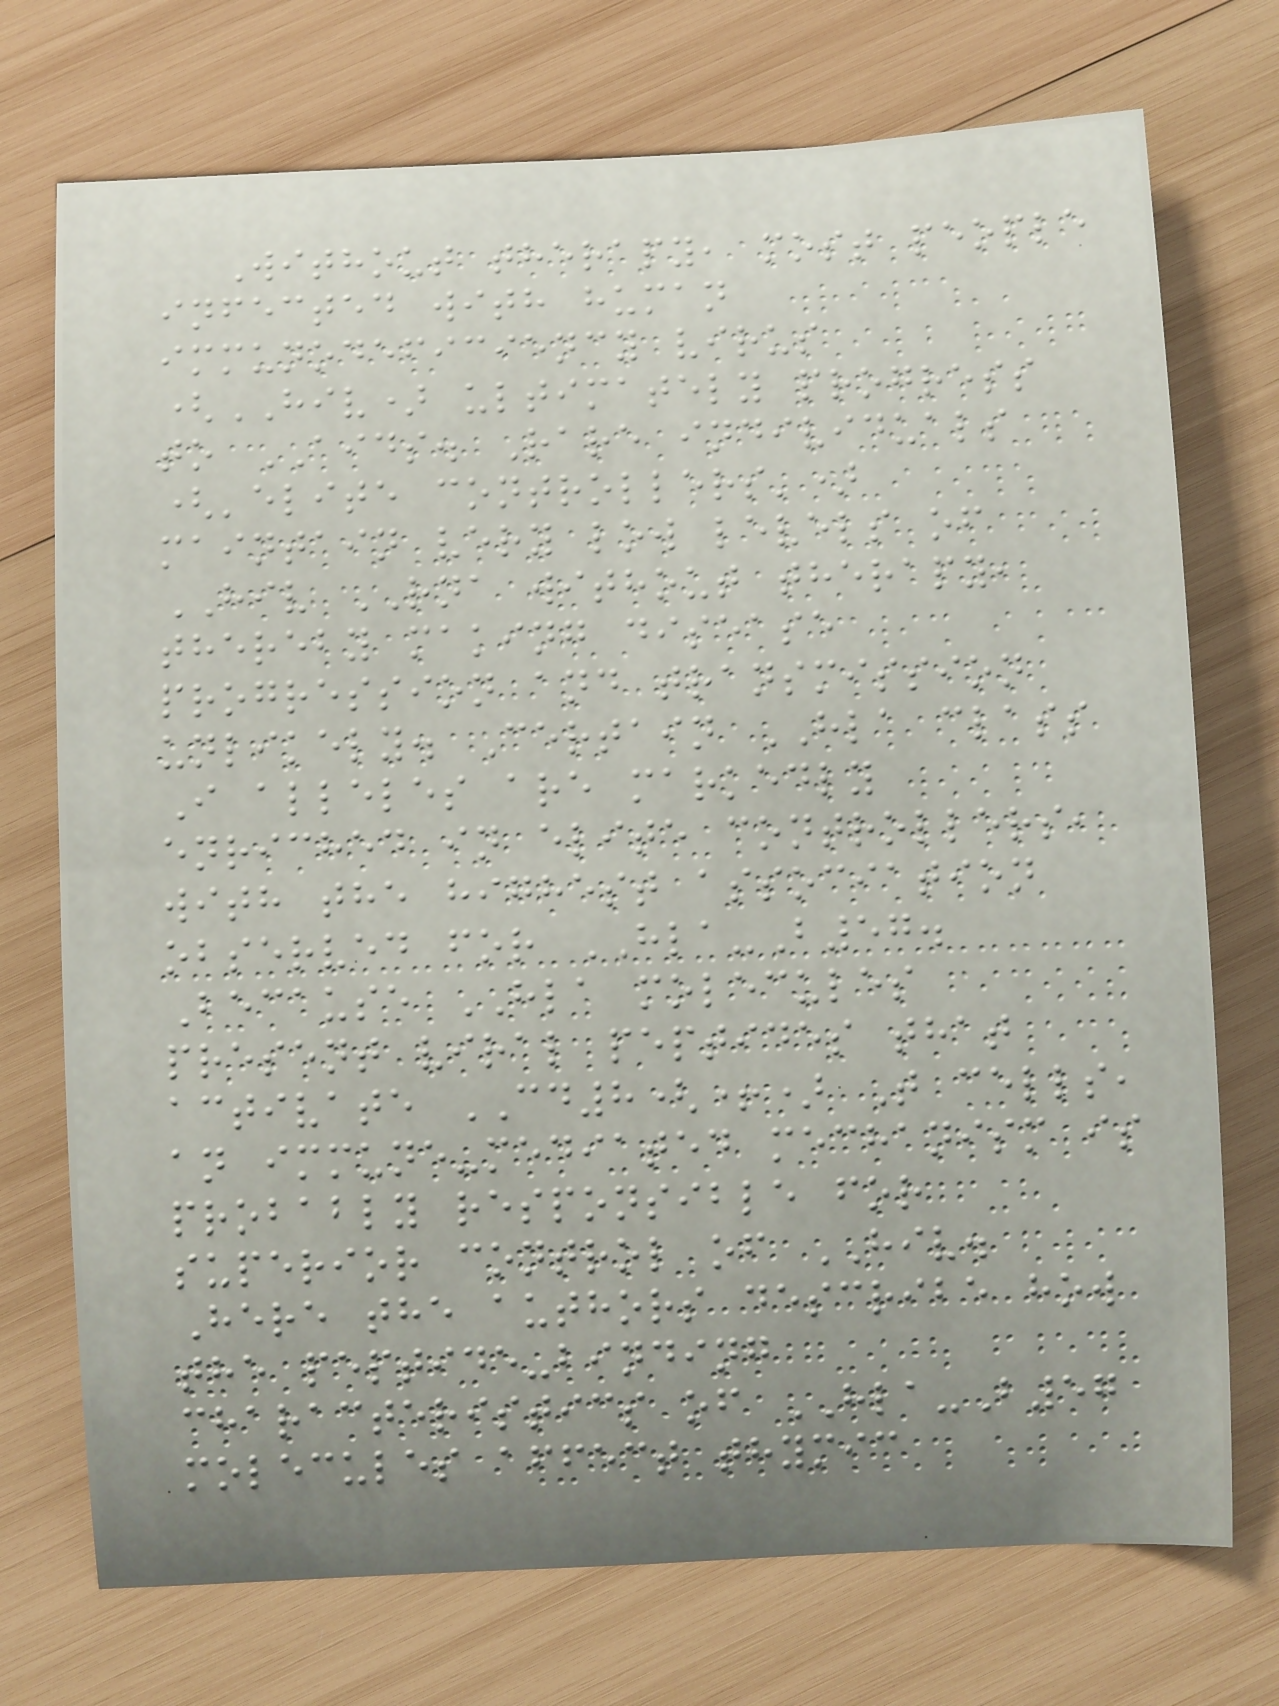Without therapy, most people
infected with human
immunodeficiency virus
(HIV) ultimately progress
to AIDS. Rare individuals
('elite controllers')
maintain very low levels of
HIV RNA without therapy,
thereby making disease
progression and transmission
unlikely. Certain HLA class
I alleles are markedly
enriched in elite controllers,
with the highest association
observed for HLA-B57.
Because HLA molecules
present viral peptides that
activate CD8(+) T cells,
an immune-mediated mechanism is
probably responsible for
superior control of HIV.
Here the authors describe how
the peptide-binding
characteristics of HLA-B57
molecules affect thymic
